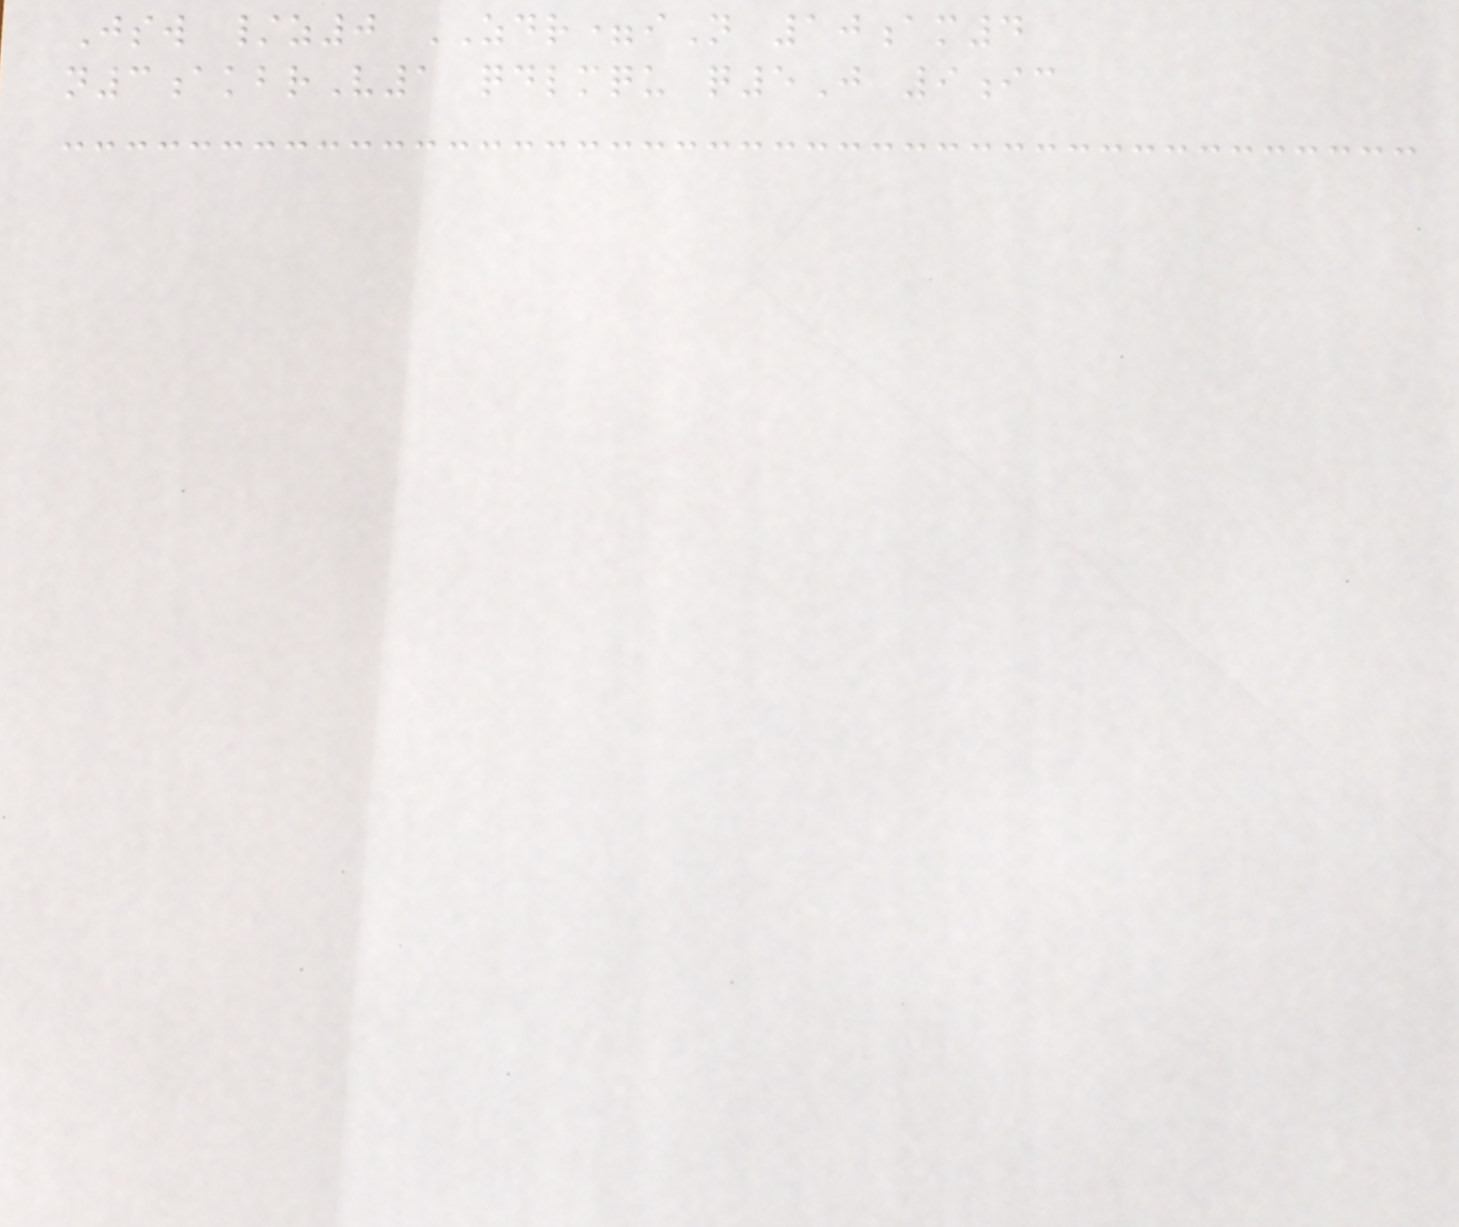Jsw /z0 ZDR=iN 10am4
n3akbrV1 qdlmqu q5J 9ic
